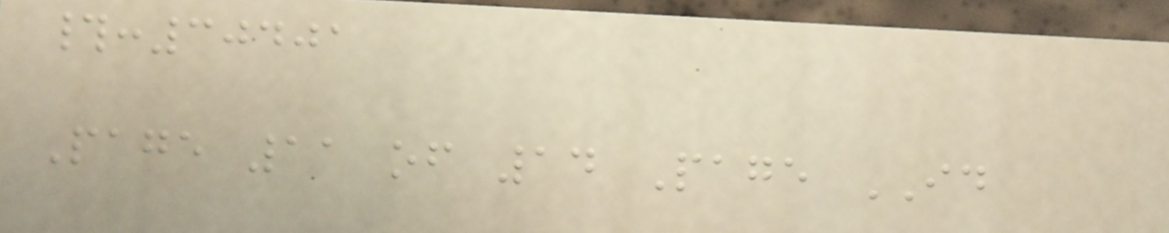#:30401
Page 11 of 14 Page ID
